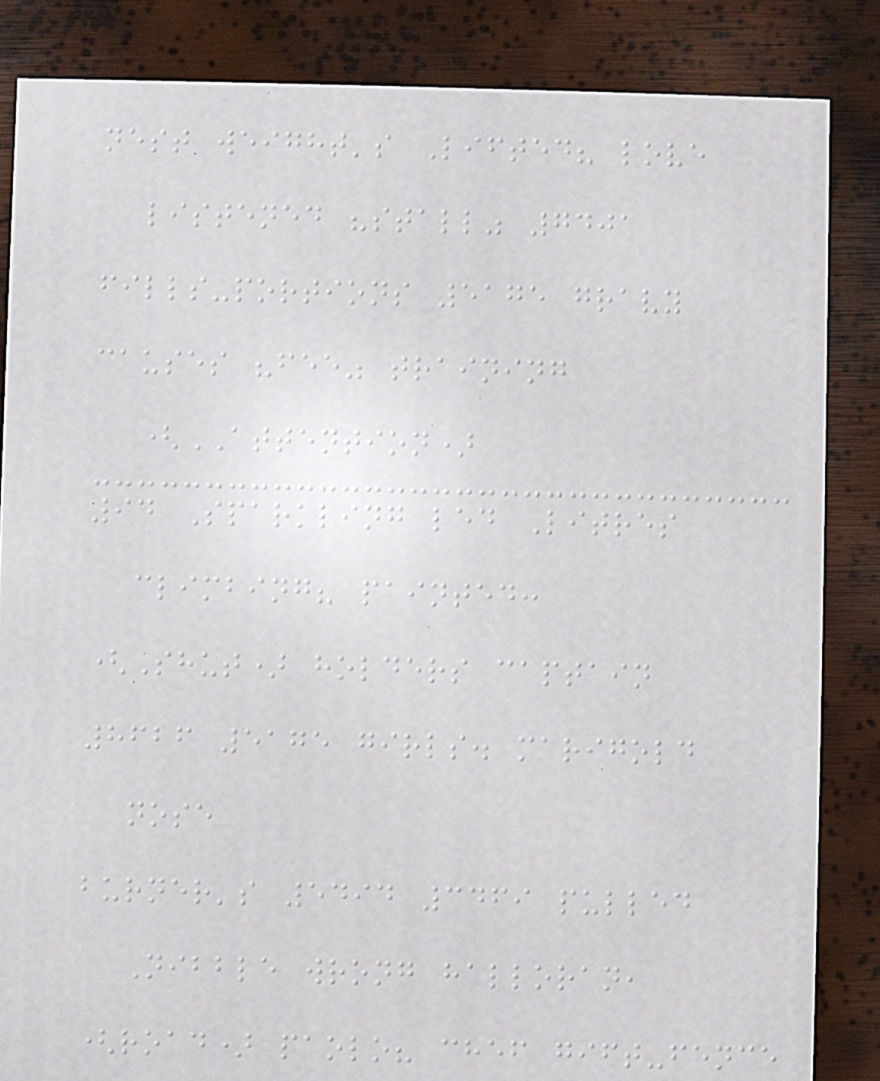nest weight's Lifted? love
listened "stall" 7401
fills-portions 5175 gravy
causes "fee" training
(ATTENTION)
94 Sparkling led Litres
climbing? painted:
(Shut) holders captain
8626 5175 girls. marigold
nose
burner's 5494 3469 pulled
Nibble wrong halloran,
(road) paolo? chef gift-fence
